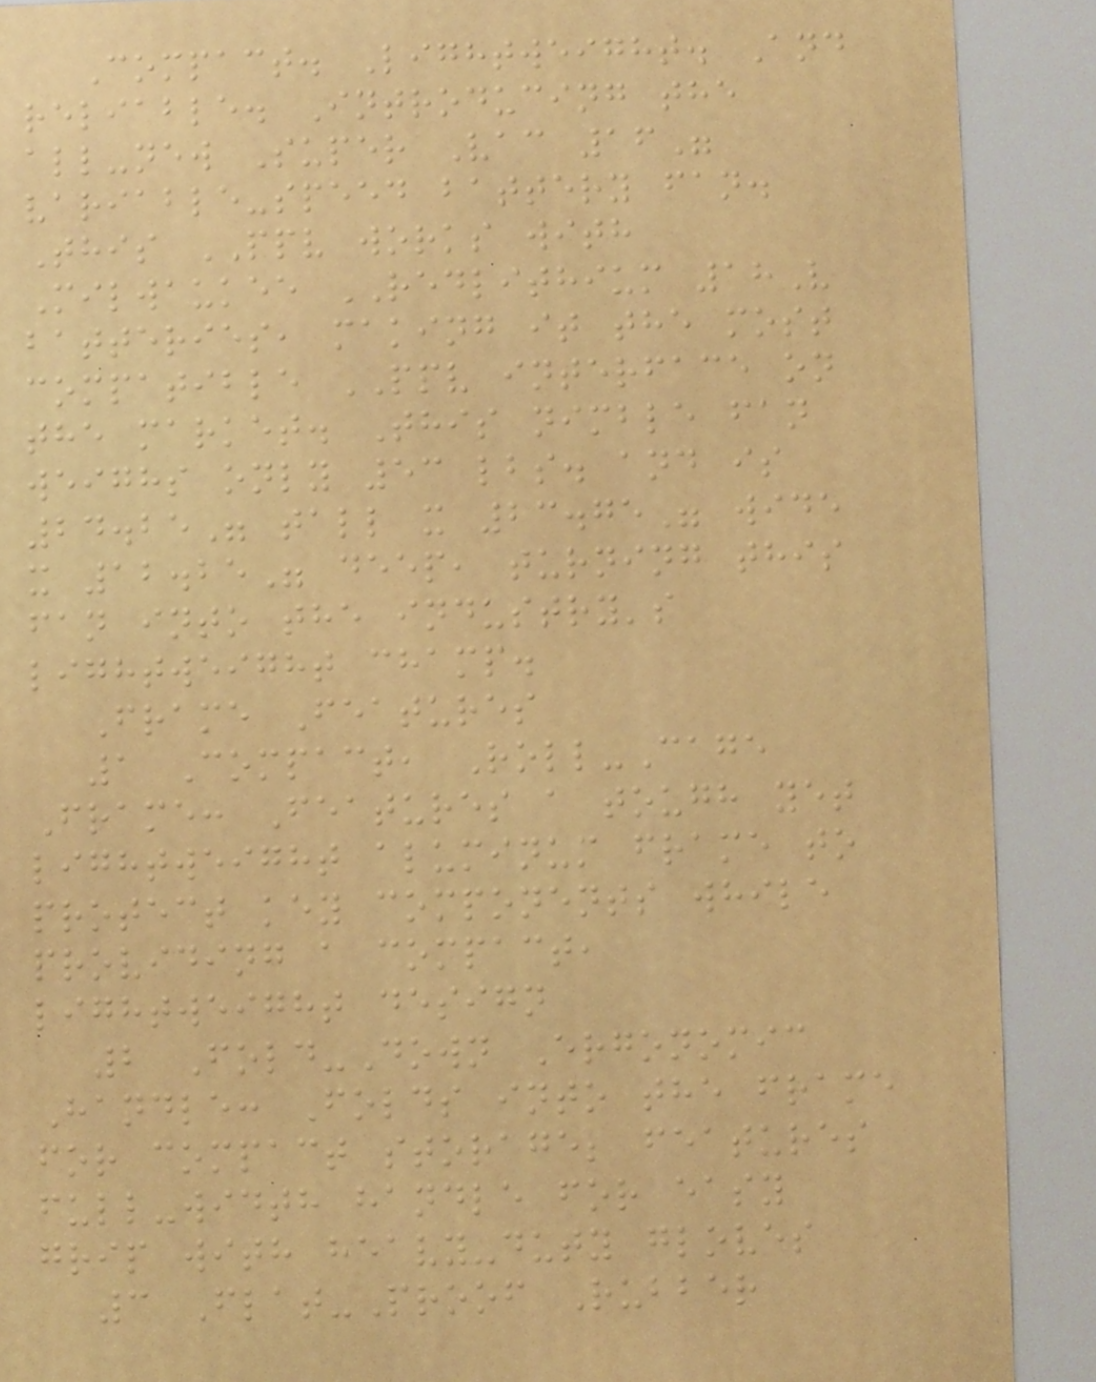Compact. Lightweight. And
reliable. Introducing the
all-new Super Vac 16"
variable-speed battery fan.
This PPV works with
Milwaukee REDLITHIUM 18V
batteries, making it the most
compatible PPV interface on
the market. This nimble fan
weighs only 53 lbs. and is
24.25" tall x 23.75" wide
x 12.25" deep, turning this
fan into the industry's
lightweight champ.
Frame Features
1 Compact, Roll-Cage
Frame: Features a tough yet
lightweight aluminum frame to
protect key components while
providing a compact,
lightweight design
2 Fold-Down Ergonomic
Handle: Folds into the frame
for compact storage; features
full-width handle for easy
grip with heavy-duty gloves
3 Flat-Proof Rubber
